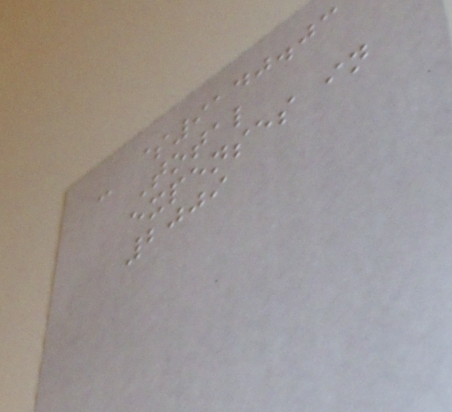- $9140.03
Total
expenses in
2009
